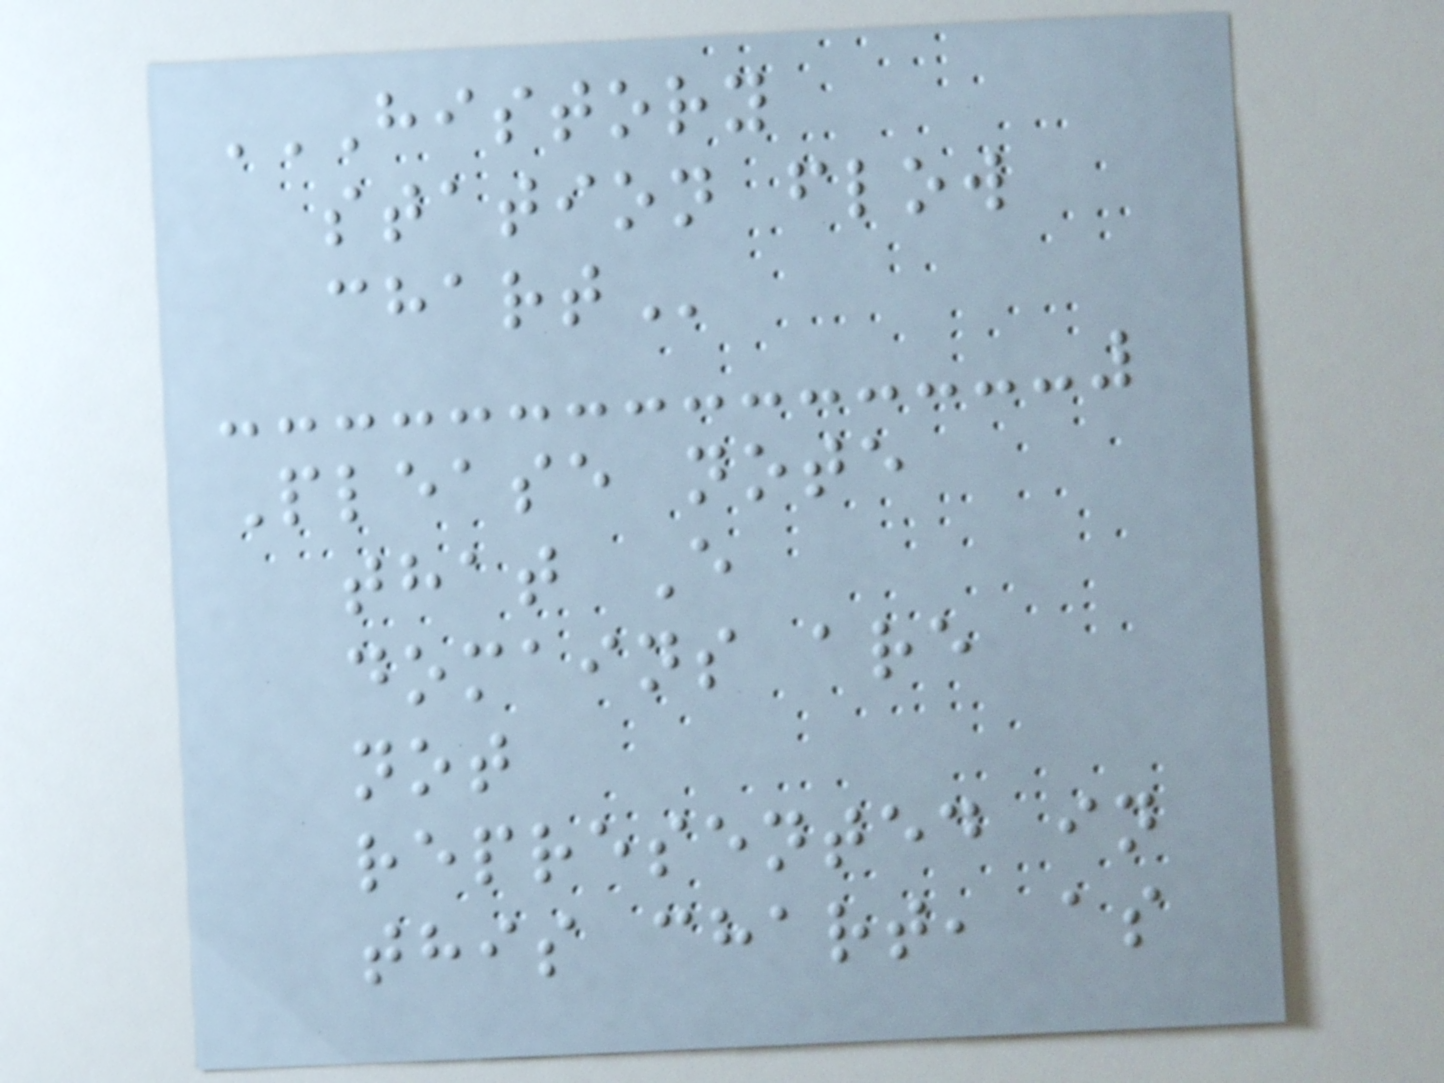HISTORY
STATION FLOW
CHART
Please note
that E
domains are
not
represented in
this chart, as
